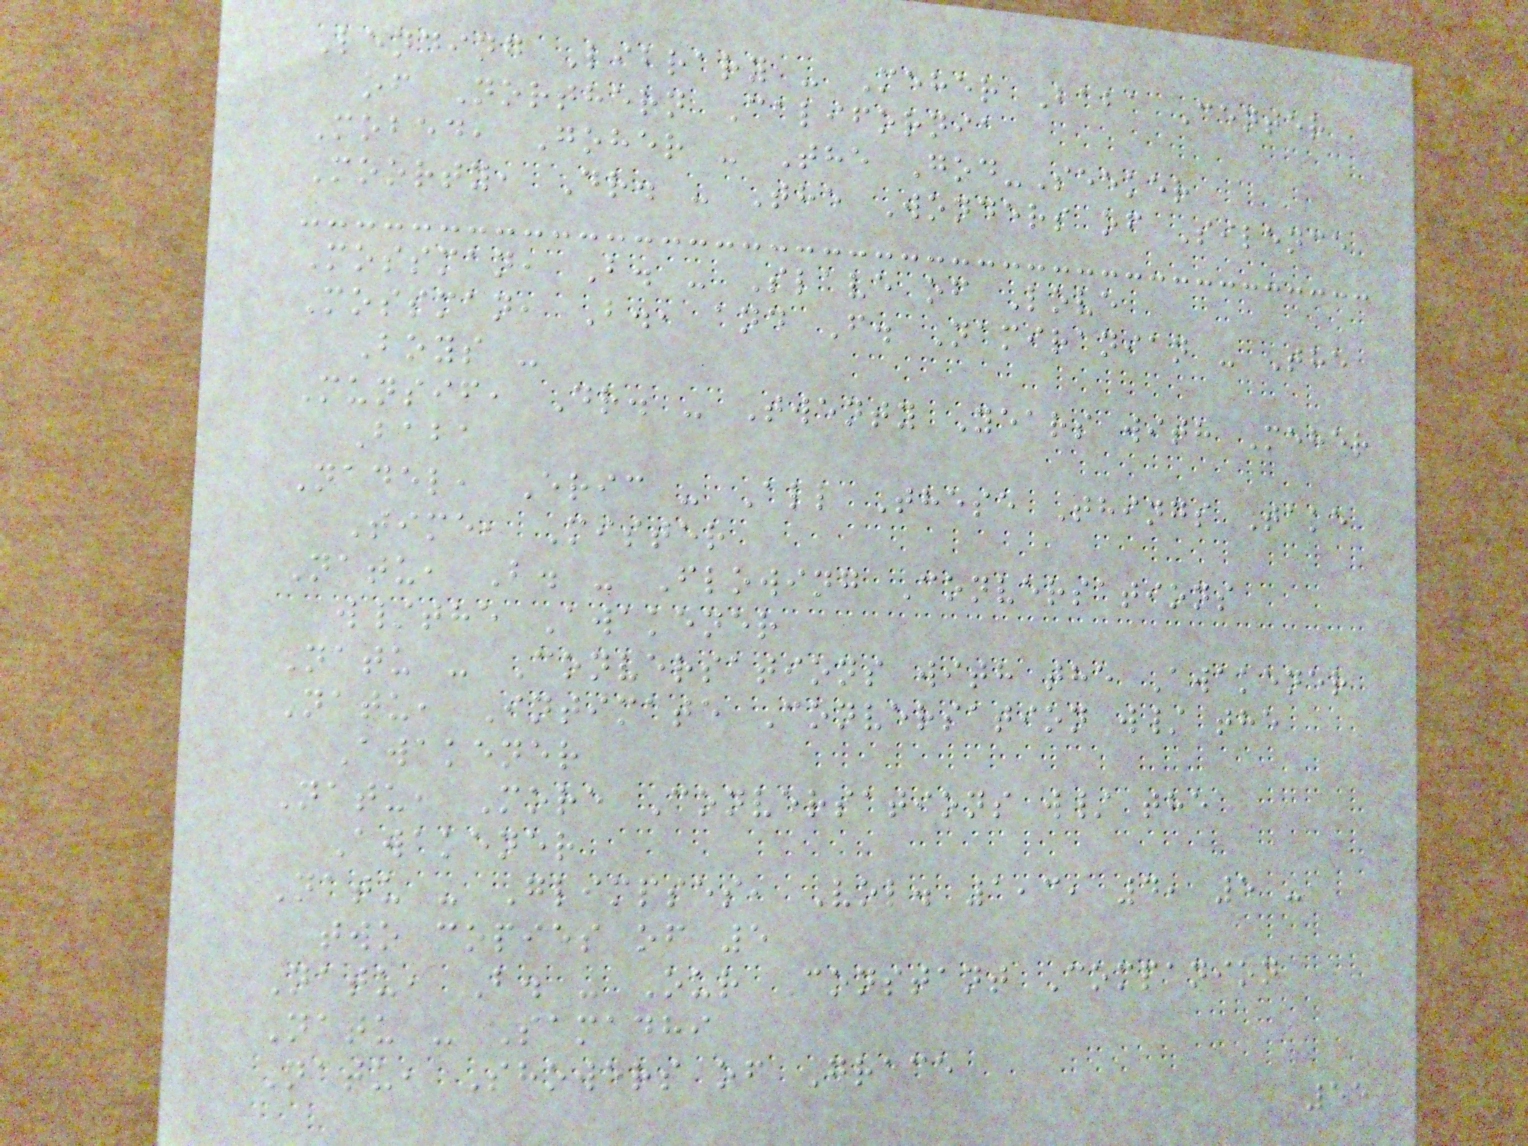Lending Library - Meher Baba Center
of Northern California
Mobed, Goher - The God-Seeker
Moorty, Dr. - The Wonders of Silence
Mossman, B. - Slave of Love
Mossman, B., and F. Namiranian - The
Boys -
Munsif, Dr. - Twenty Years with Meher
Baba
Nadel, Eric - All These Things Take
Time, Mister
Natu, B. - Flowing Conversations
w/the Awakener
Natu - Conversations with the Awakener
Natu, Intimate Conversation w/ the
Awakener
Natu, More Conversations w/ the
Awakener
Natu - Glimpses, Vol. 1,3, 4, 5 -
two copies of 5
Natu, B. - Our Constant Companion
Natu - Samadhi
Natu, Showers of Grace
55
